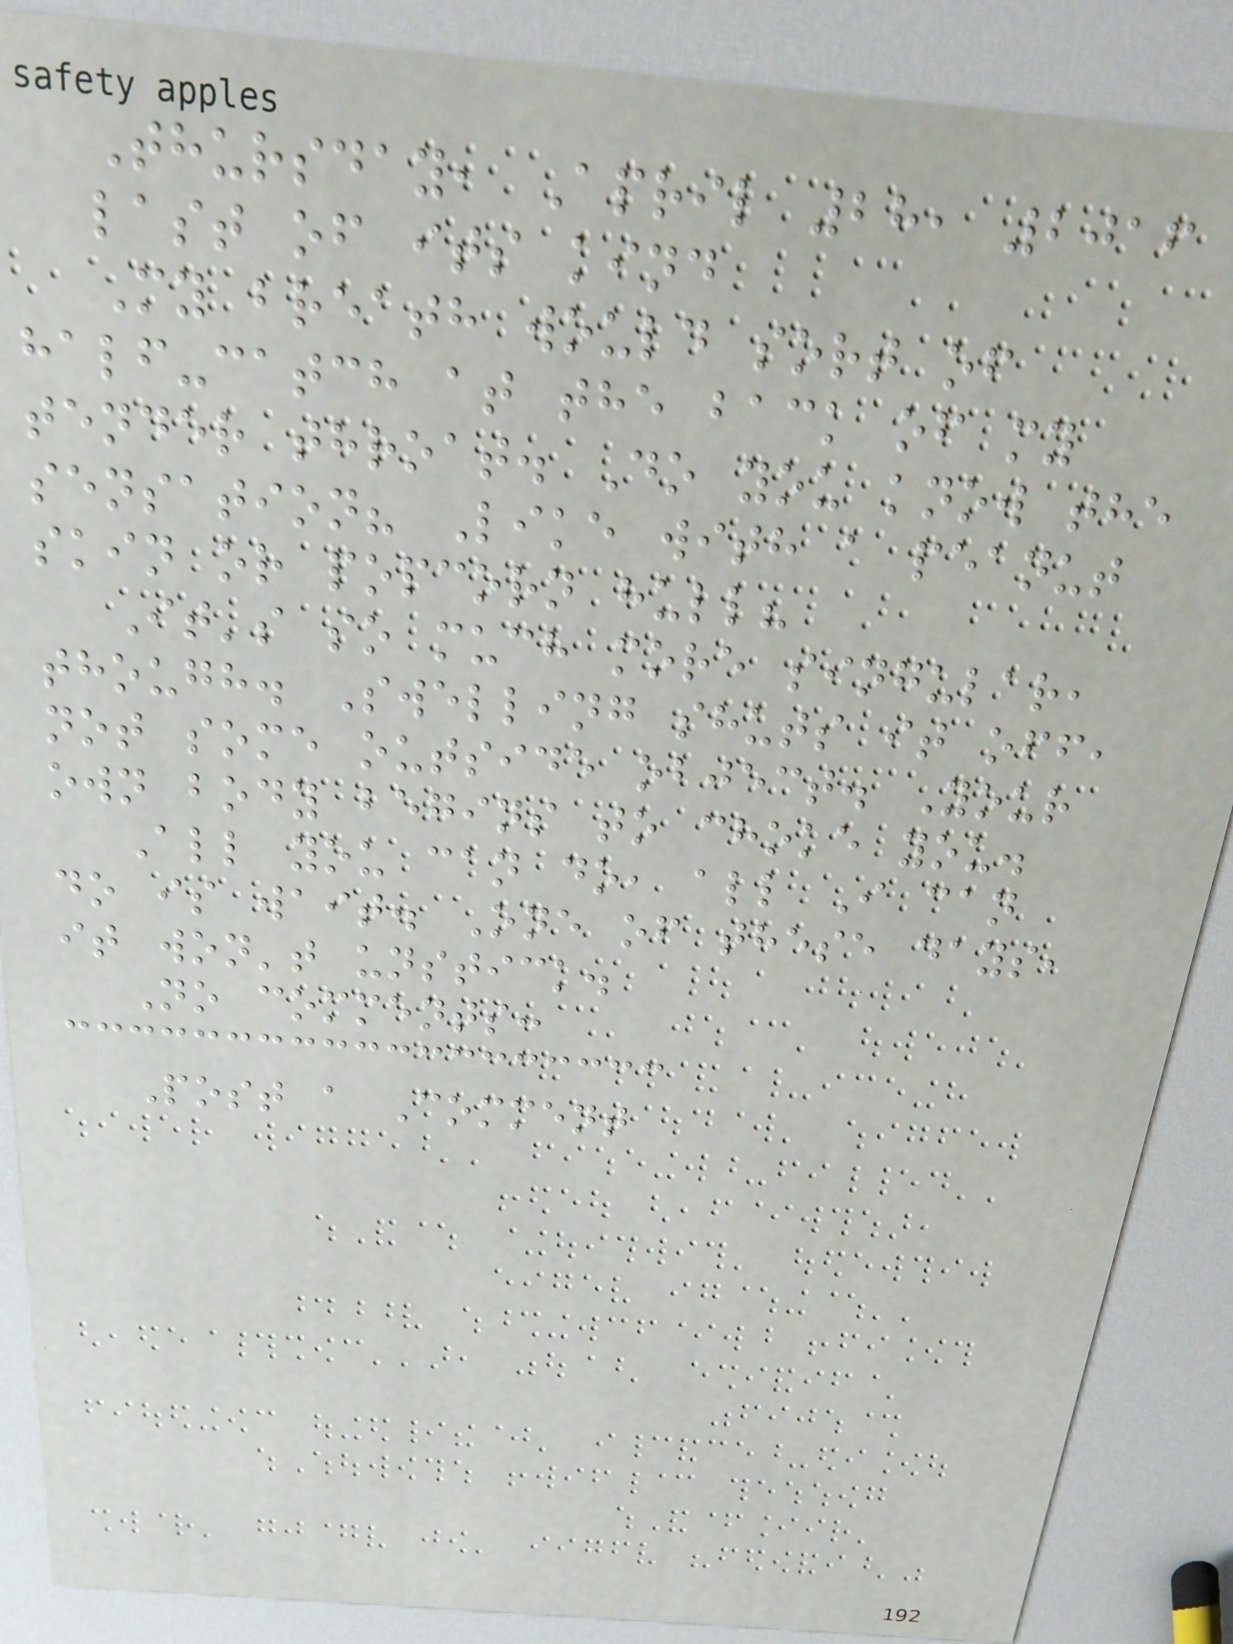Thursday, April 28, 2016
last of its kind
My breath would sort of
half-catch at the back of my
tender throat. Do you know the
sensation? Like with a peanut
skin or popcorn hull?
It's so much more singular,
though. Swelling shuts it off,
not some outside object. Your
own body begins to choke you.
All you can do, all I can
do is wait. One of these days,
it won't unstick.
No comments:
Post a Comment
